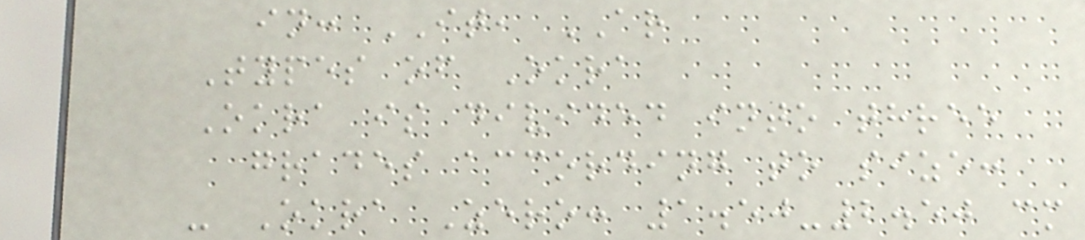in: IT, AR
Types of Okra
Okra is divided into three
grades according to size:
- Okra Zero: 1.50-2.50 cm
